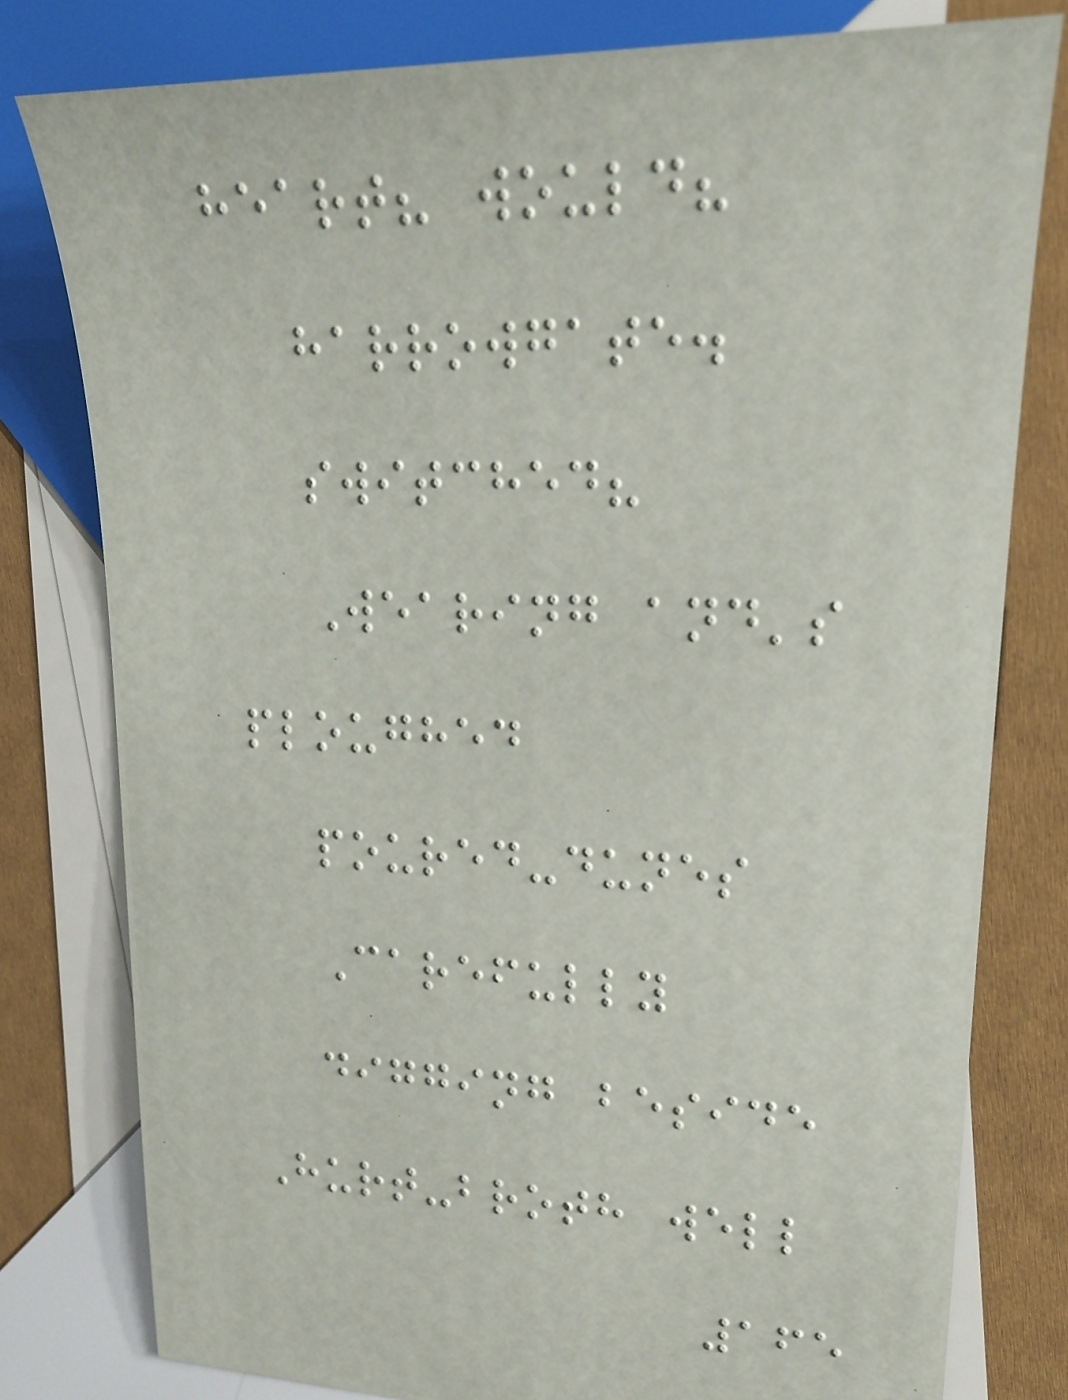heart? would?
harrowgate.
switched?
Wearing and's
ploughed
poured-dunes
Carefully
digging beside
Hurt-broth well
165
